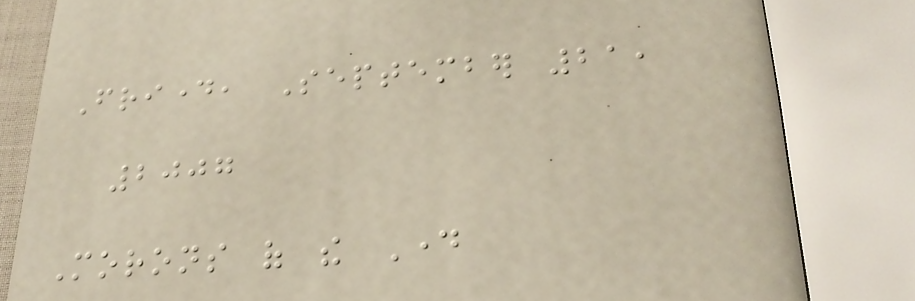Friday, September 21,
2007
Morons of the Day
